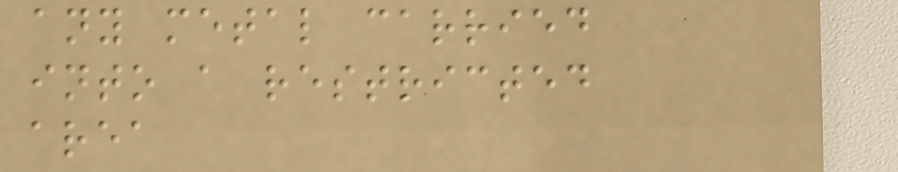any metal carried
into a restricted
area
